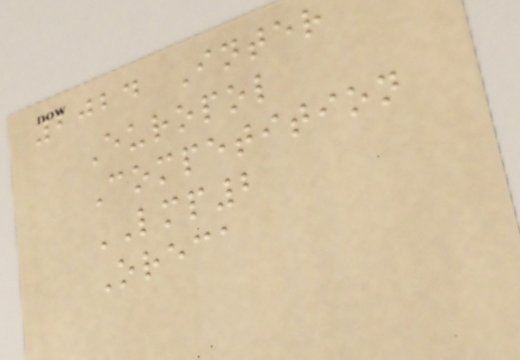2024 Inter
Europol
Competition
LMP2
Oreca
